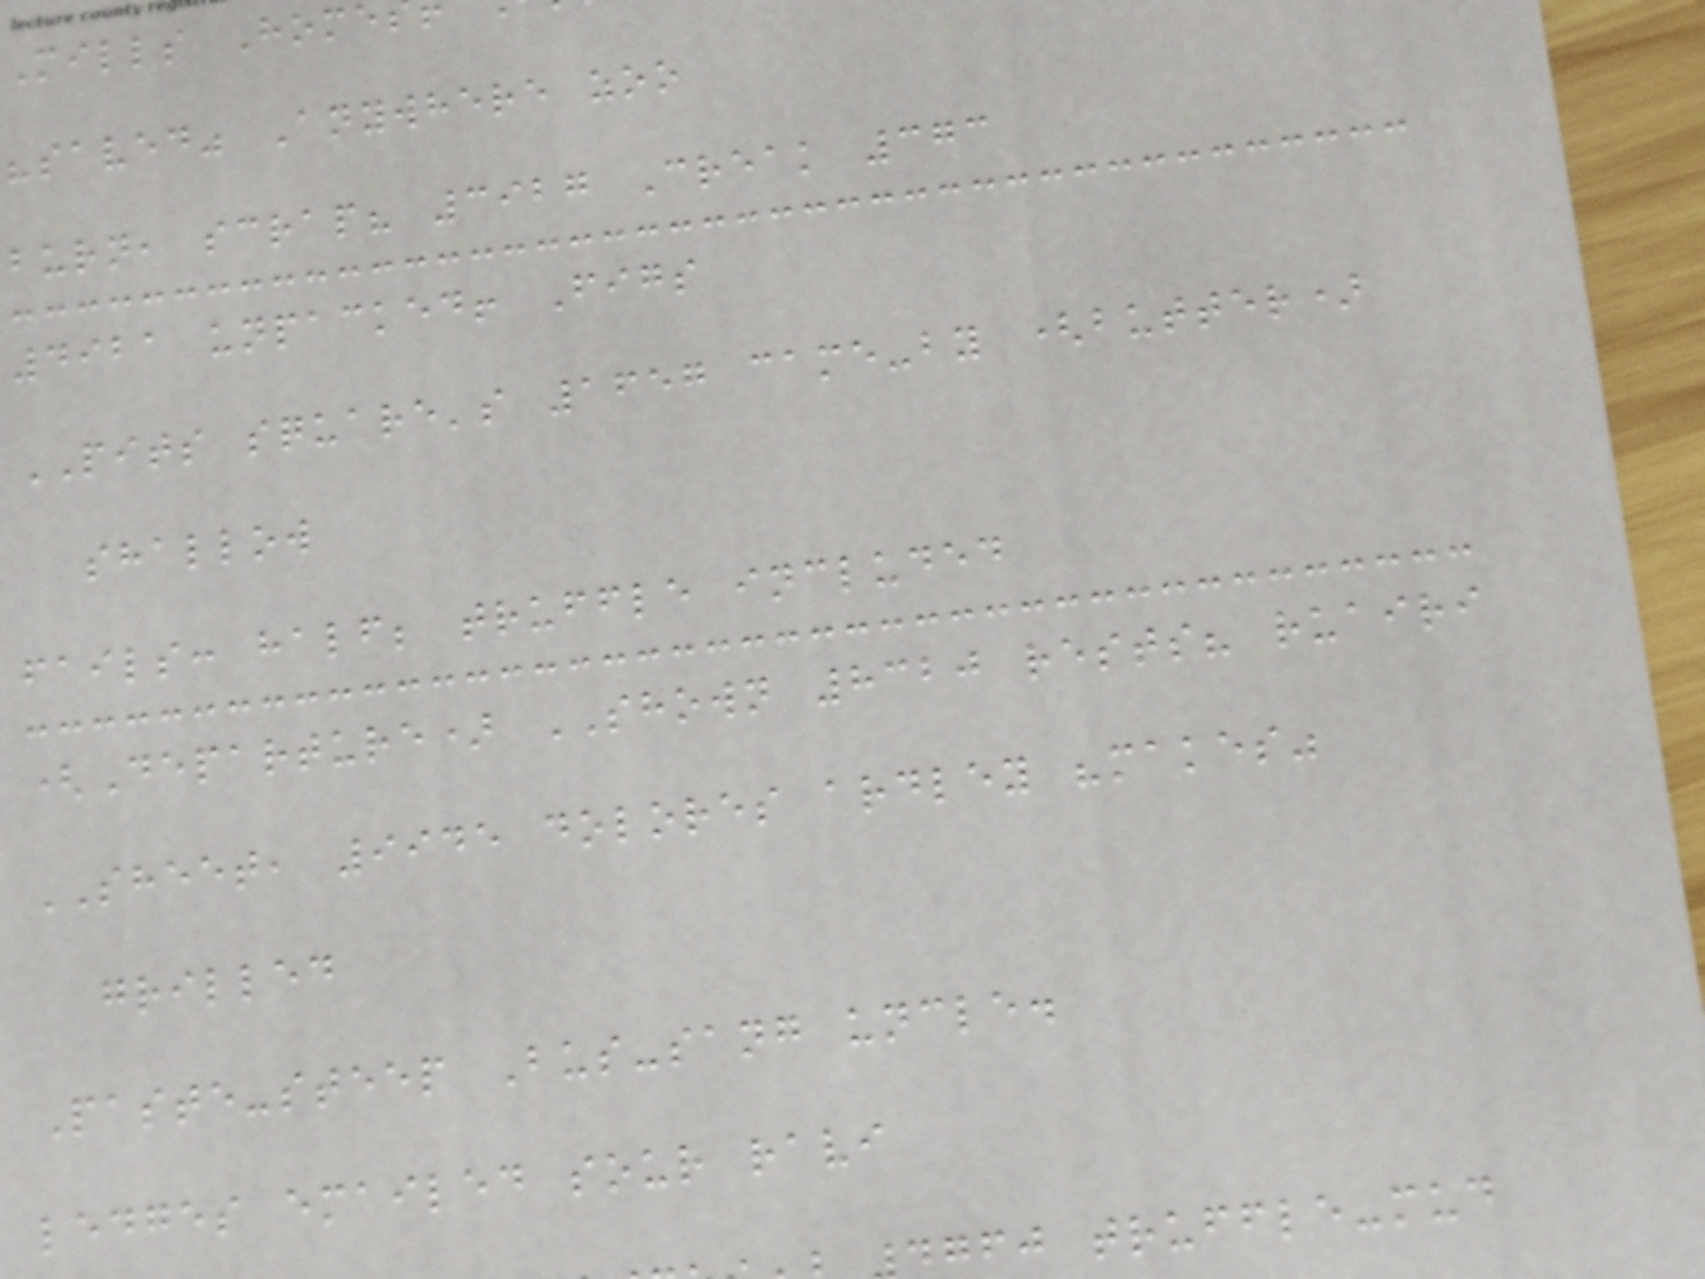Mills Home
"saved" Anywhere zoo
burn, scrap? 3927 Creak 373
4921 unpacked! Figs
PITS square's 1657 came-by (butter)
shallow
fails: half; truffle included
(Departure) SHOWN 8320 rests? ruairi
SHEET, 9945 dolores ardley "makes"
grilled
Paste-steep Bus-sang uncle.
ledges emailed sour ravi
gfj truffle-mud
